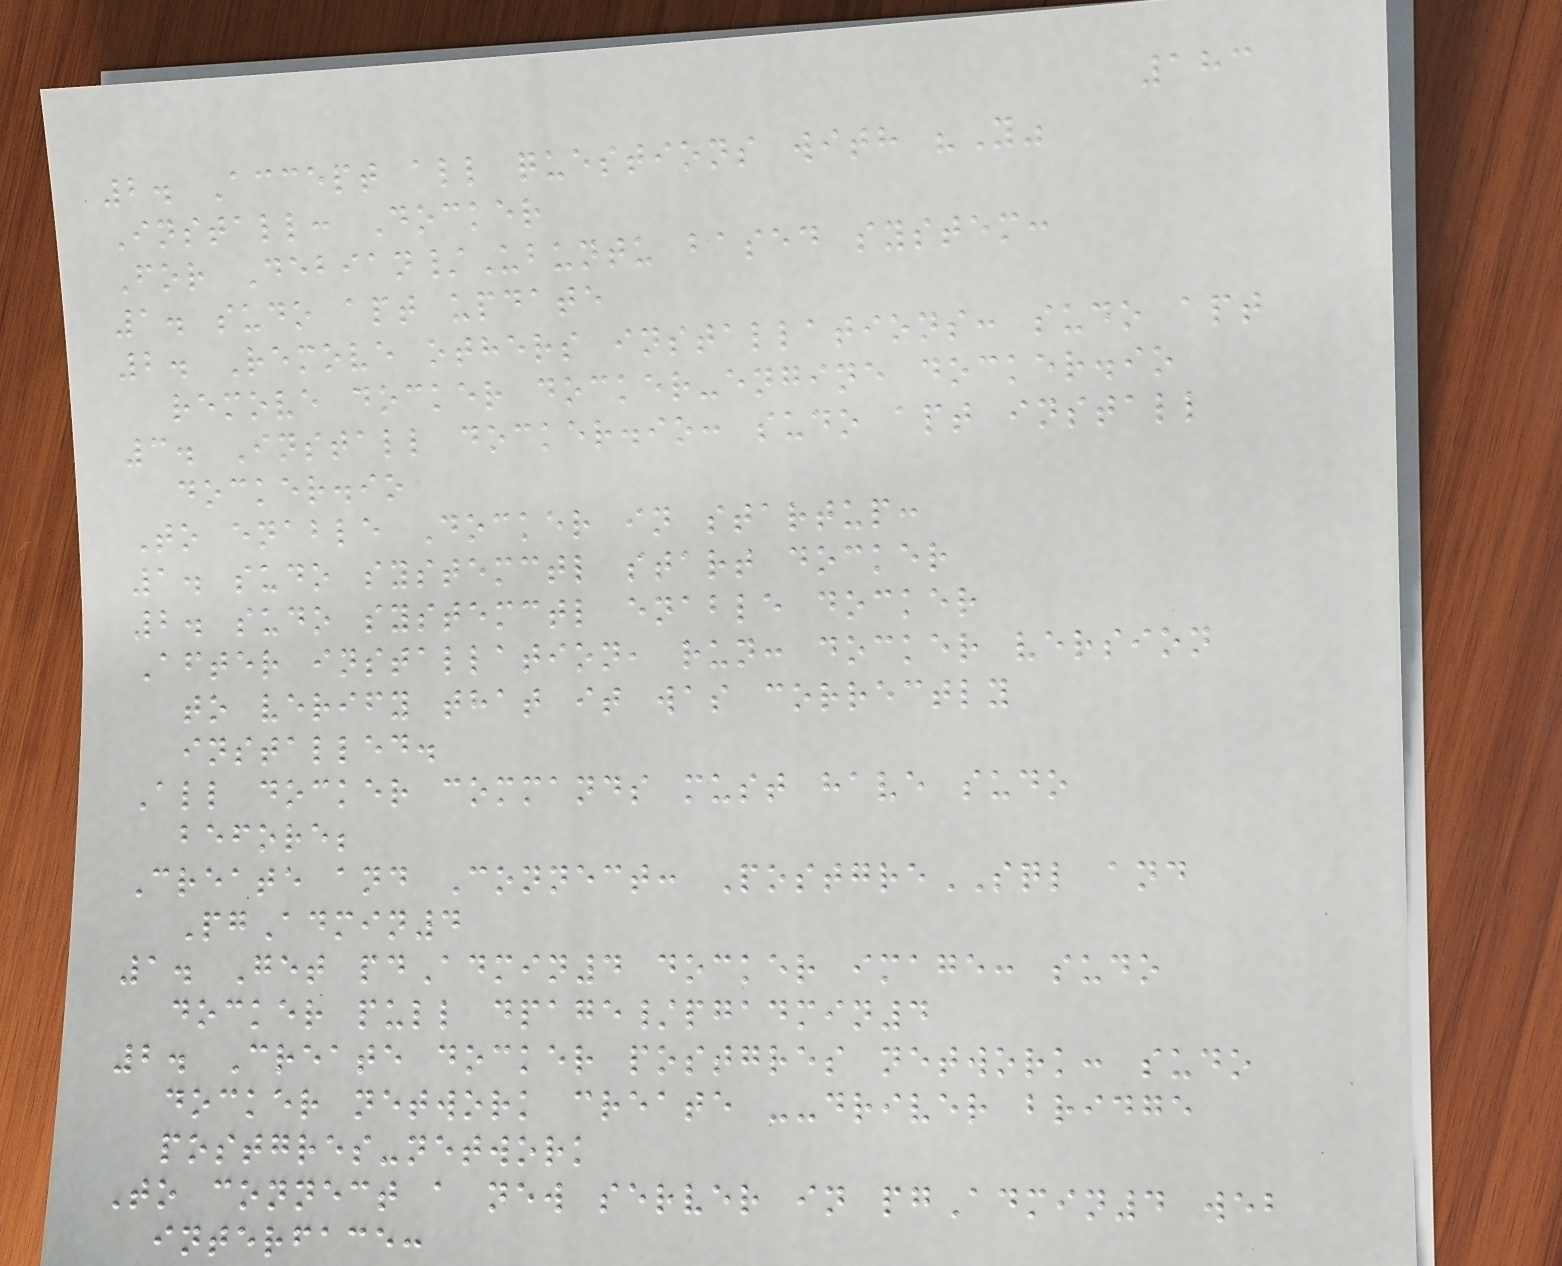183
2. Accept all questions with "Y"
Install: Docker
For Debian/Ubuntu based system:
1. sudo apt update
2. Remove others installations: sudo apt
remove docker docker-engine docker.io
3. Install docker.io: sudo apt install
docker.io
To enable Docker in startup:
1. sudo systemctl start docker
2. sudo systemctl enable docker
After installation, run: docker version
to verify that it was correctly
installed.
All docker commands must have sudo
before;
Create and Connect: PostgreSQL and
PgAdmin4
1. Get pdAdmin4 docker image: sudo
docker pull dpage/pgadmin4
2. Create docker postgres network: sudo
docker network create --driver bridge
postgres-network
To connect a new server in pgAdmin4 web
interface:
